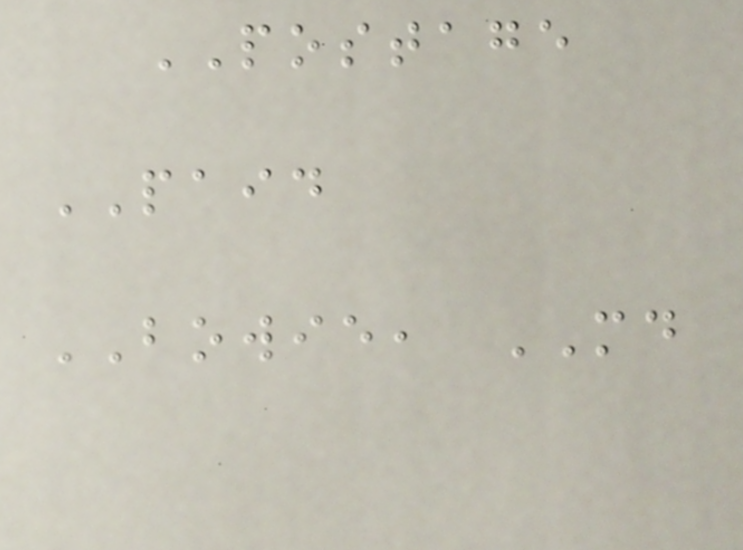POSTAGE
PAID
BOWIE, MD
